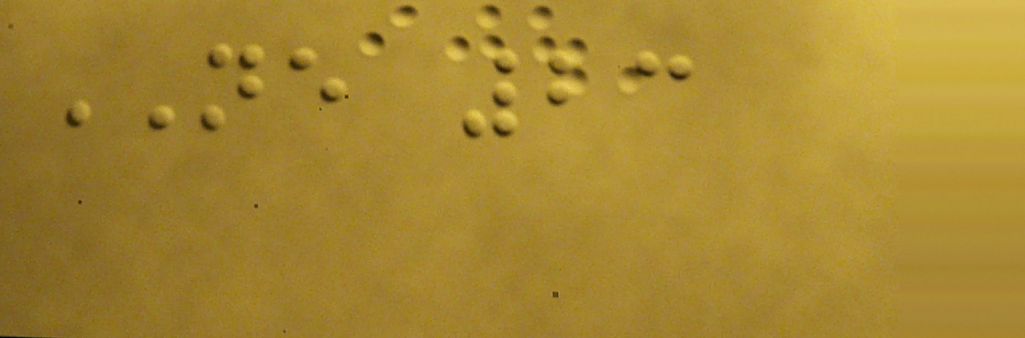NE 23
